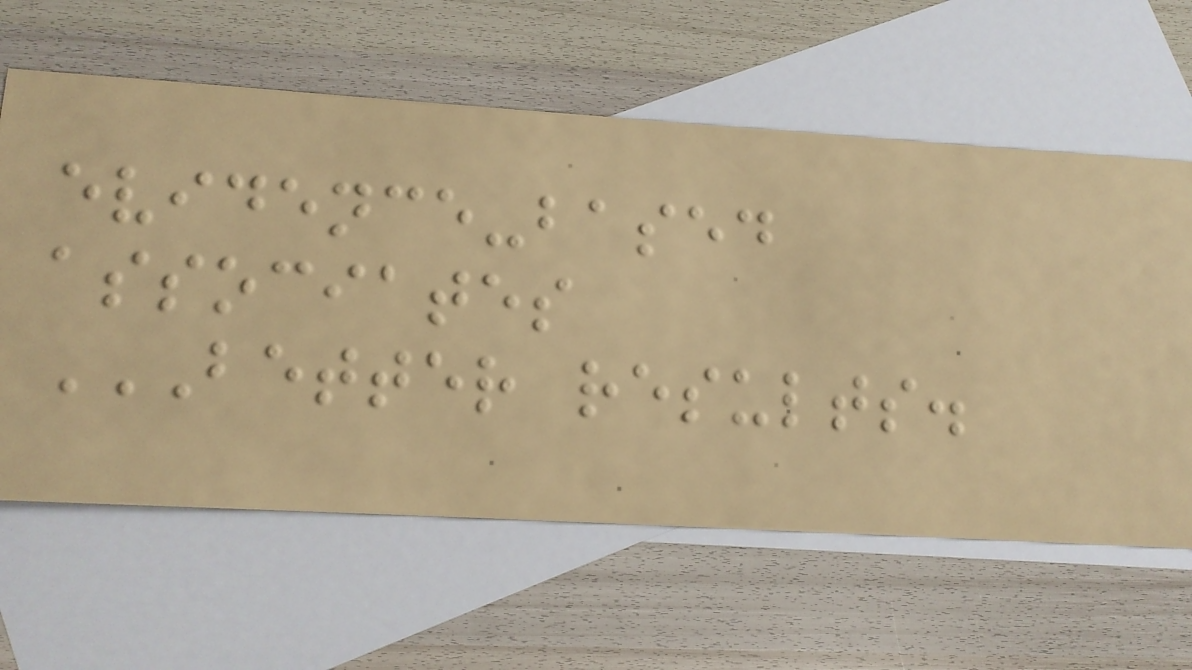evidence-based
associates
BETTER RESULTS.
